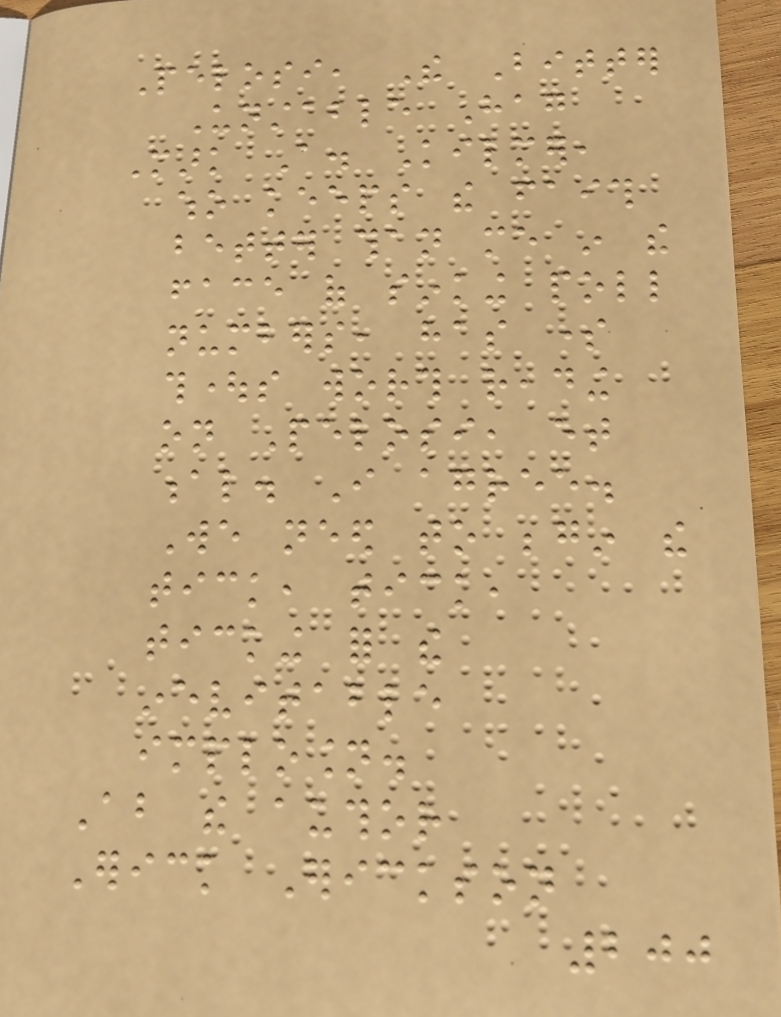Pelosi, The Bitter
Unstable Hag
Mark A. Kilmer,
who keeps the faith
better than me in the
face of sinking poll
numbers, has some
thoughts worth reading
on Pelosi, et
al. I agree.
We need to begin the
tick, tick,
ticking for the
inevitable
implosion.
About the author
Erick Erickson
200
